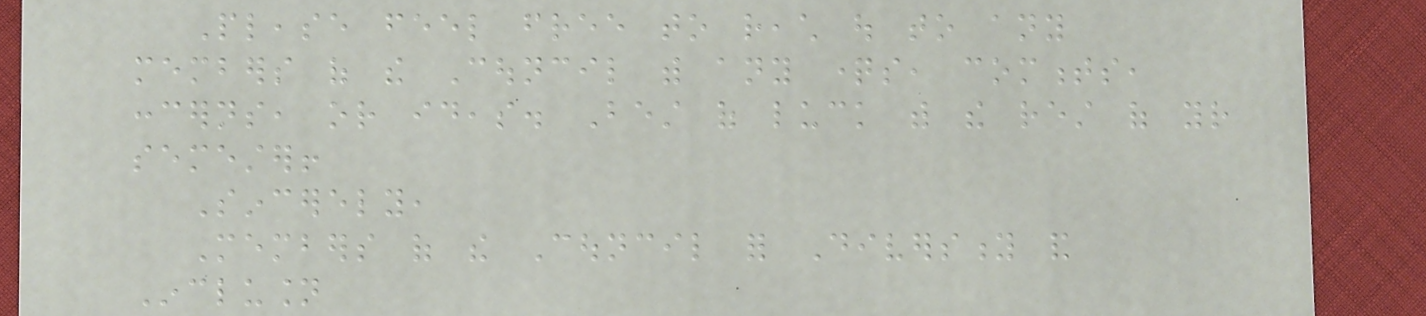Please feel free to reach out to any
members of the Council with any questions, comments,
concerns, or ideas. Best of luck with the rest of your
semester!
Sincerely,
Members of the Council for Diversity and
Inclusion
